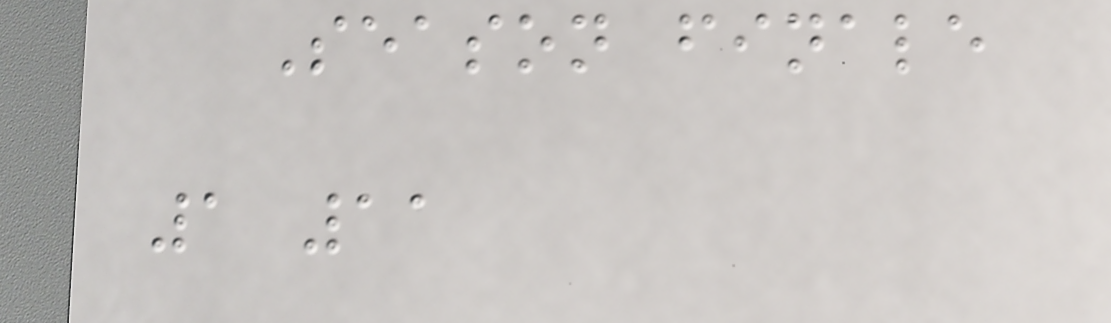Season finale
1 11
